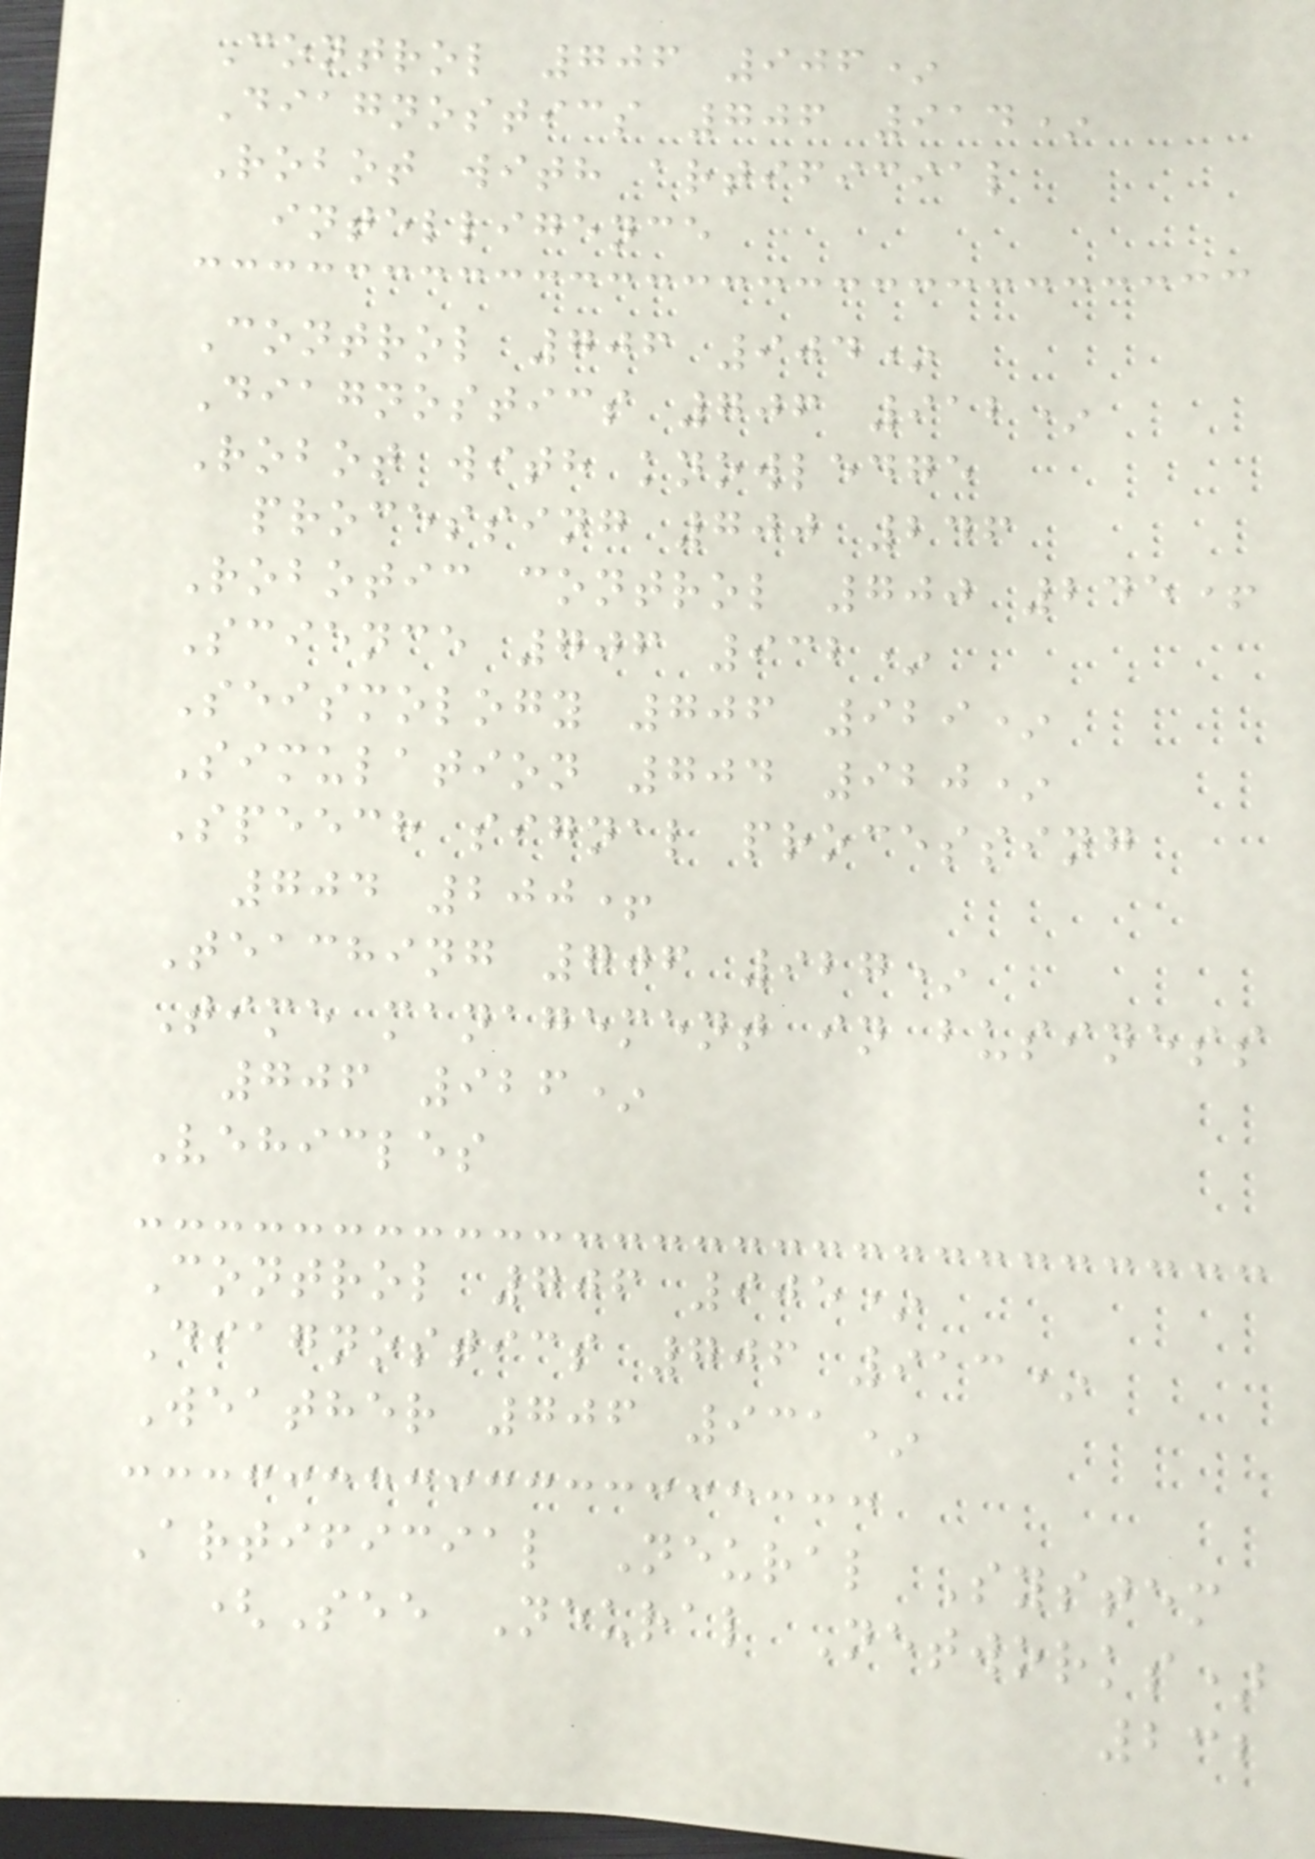Control 706 906*
Diagnostics 706 914*
Robot with artificial
intelligence
Control 706 904*
Diagnostics 706 912*
Robot with knowledge
processing 700 246
Robotic control 700 245+
Science 706 932*
Seismology 706 929*
Simulation 704 920*
Speech signal processing
704 200+
Teaching 706 927*
Time management in business
706 926*
Vehicles
Control 706 905*
Diagnostics 706 913*
Weather 706 931*
Artificial Neural System
(See Neural Networks)
232
